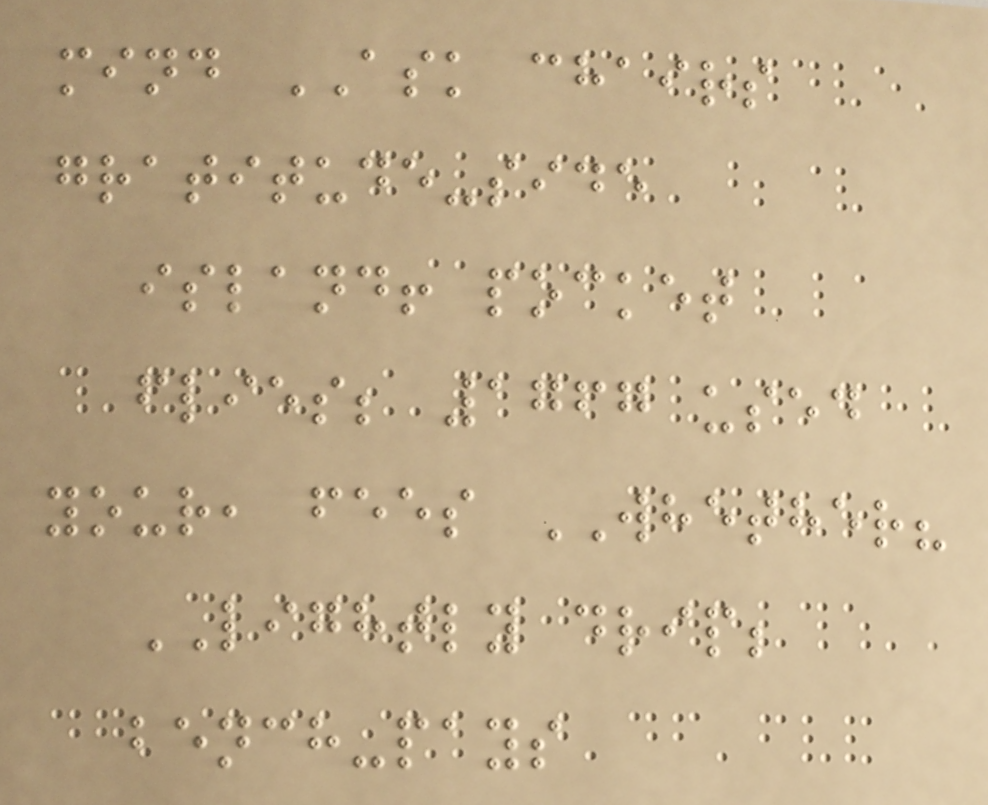mind ASK chairs
gratitude-side
island! pocket
flies; 1767 used
your, fees WHETHER?
LIGHTLY drip;
bench-pays
